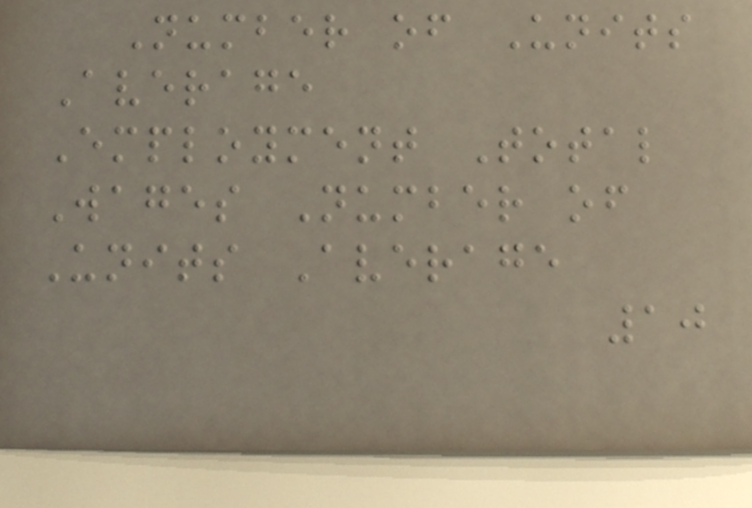Number of Units
Average
Employment Total
Wages Number of
Units Average
10
